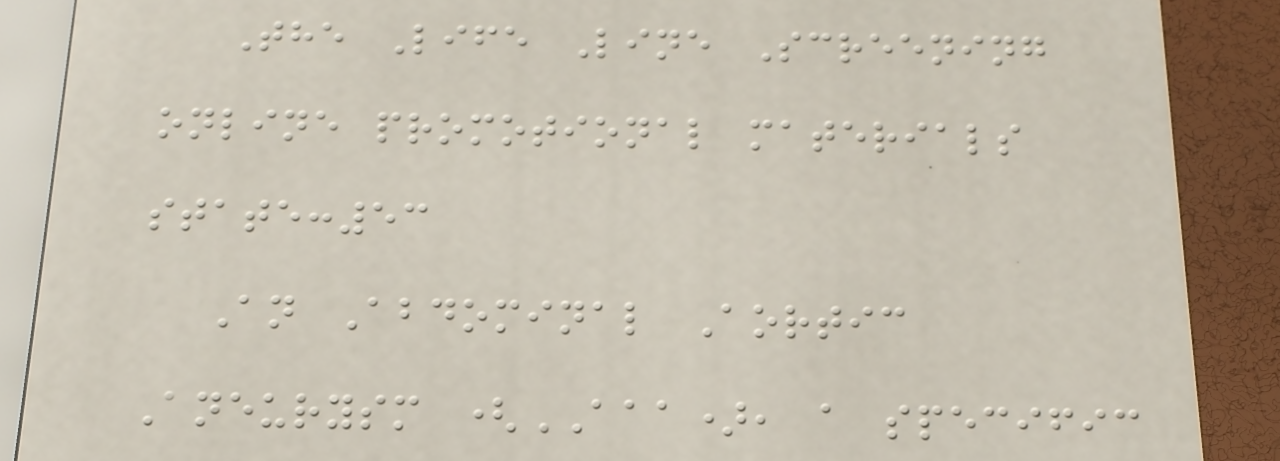The Life Line Screening
online promotional materials
state:53
An Abdominal Aortic
Aneurysm (AAA), a specific
